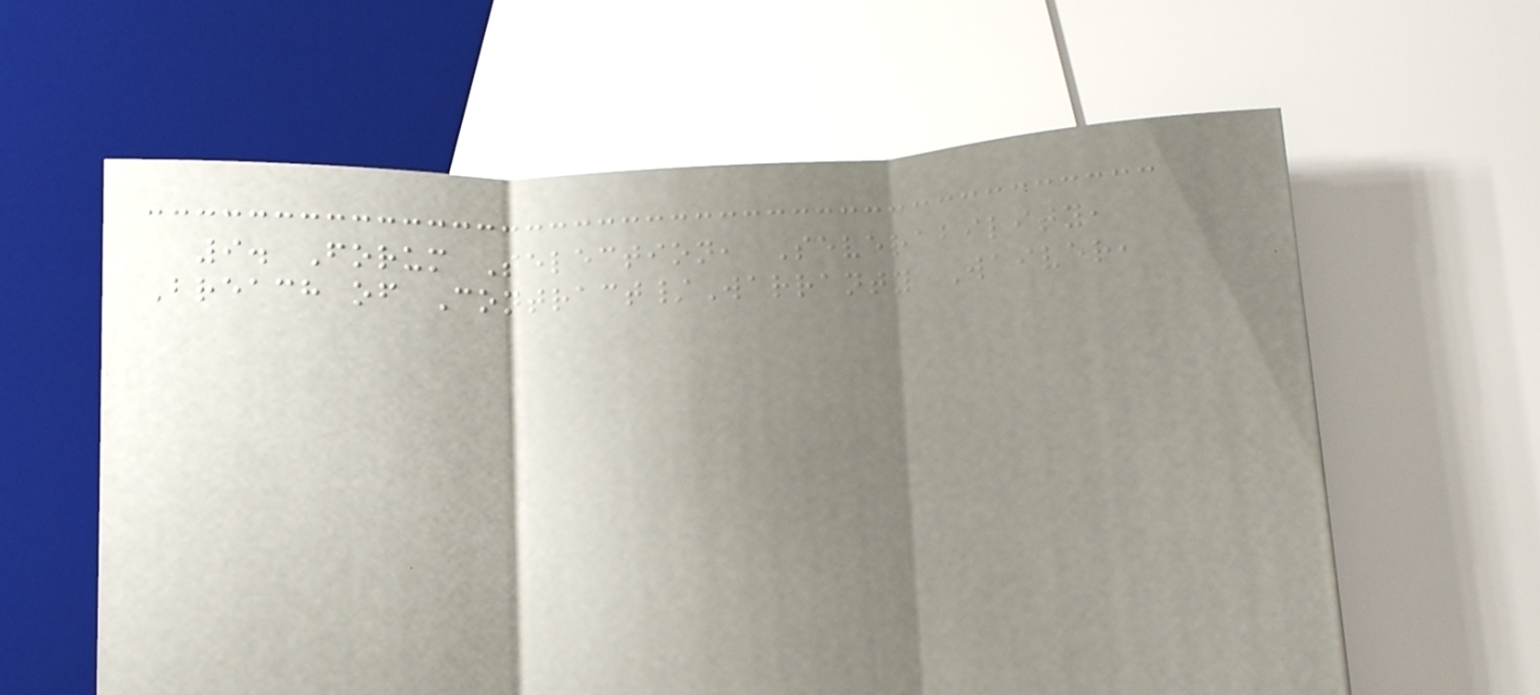9. Forum Selection, Severability,
Breach of Contract/Warranty Waiver,
